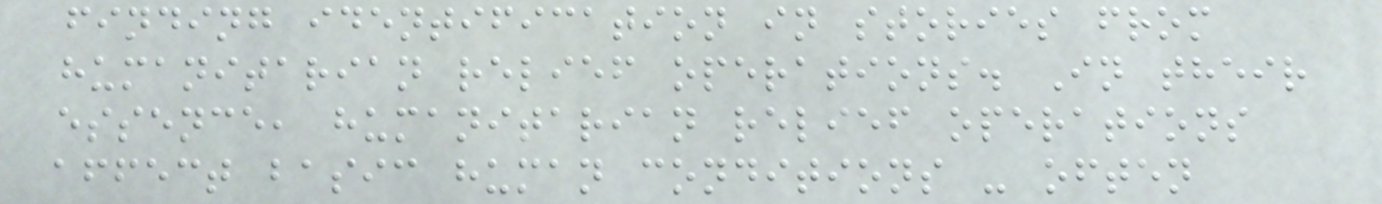finding identification in stories from
humanitarian relief operations. In their
essence, humanitarian relief operations
affect basic human conditions - often
